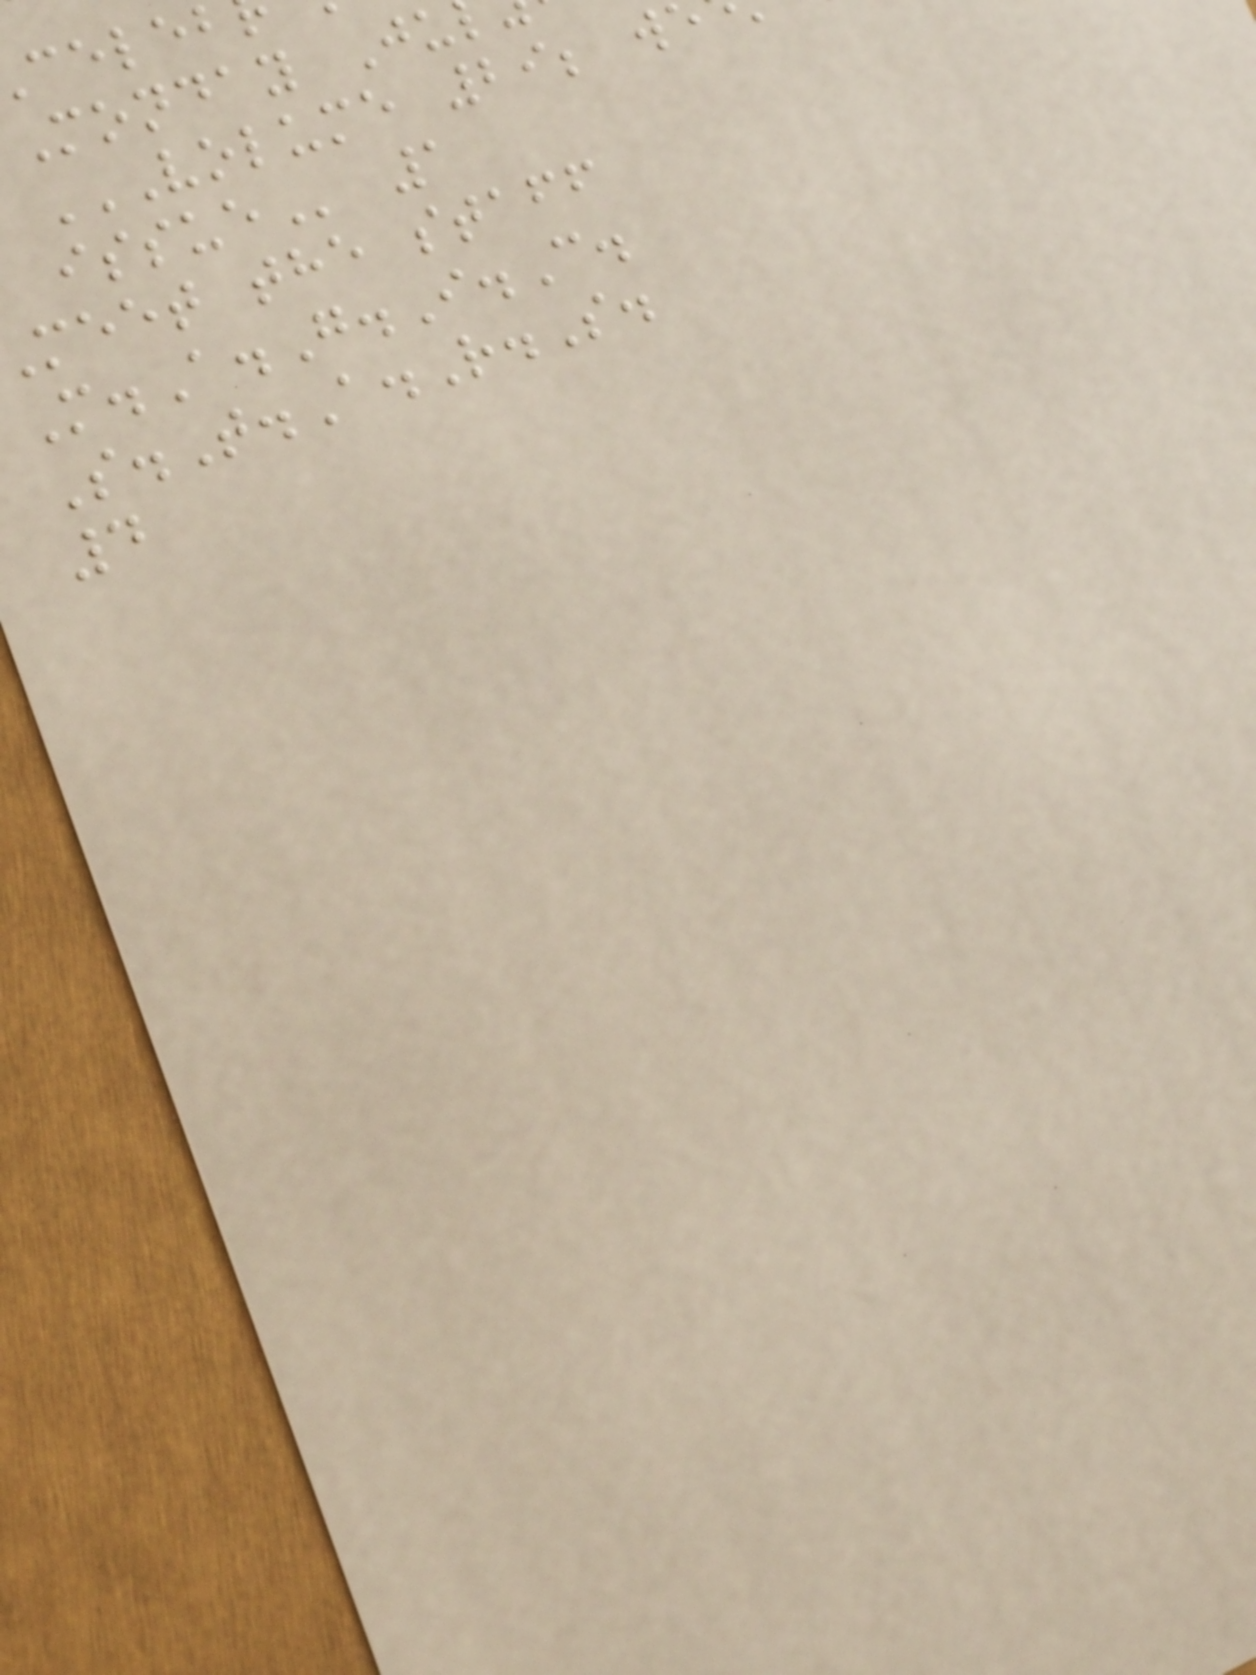Monday Ju
meet the staff
M.A.G.I.C.
S.T.A.R.S.
4
